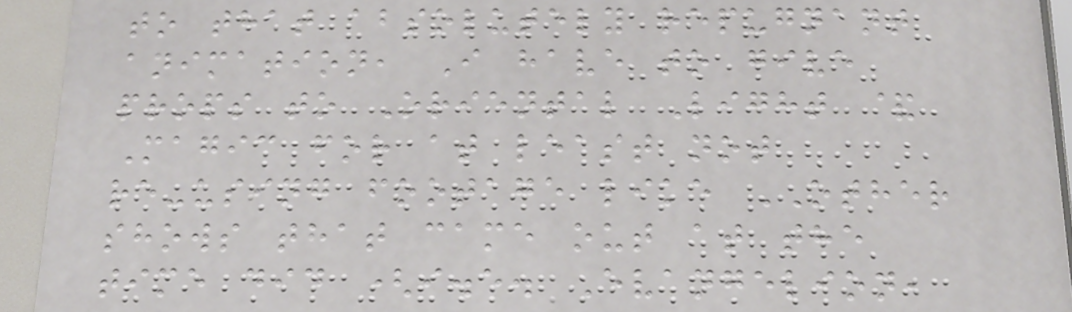to that absolutely repugnant
animation, I have to give
props to Oriental Light &
Magic for at least not
re-using footage like OTHER
shows that came out at the
time did (i.e. Evangelion,
